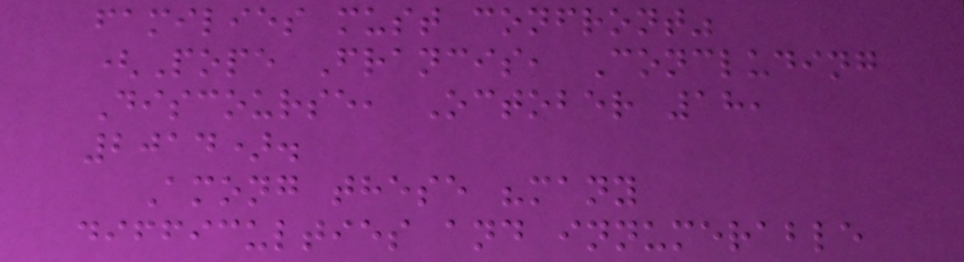families must confront"
(Pope Francis, Concluding
Discourse, October 18,
2014).
Among these "many
difficulties and innumerable
